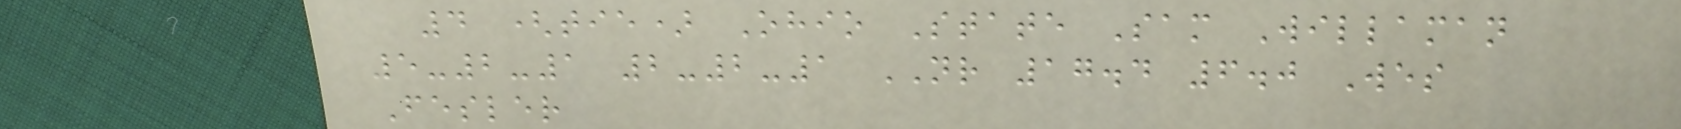4 (tie) Ohio State Sam Willaman
5-2-1 2-2-1 NR 17.4 6.0 Wes
Fesler
